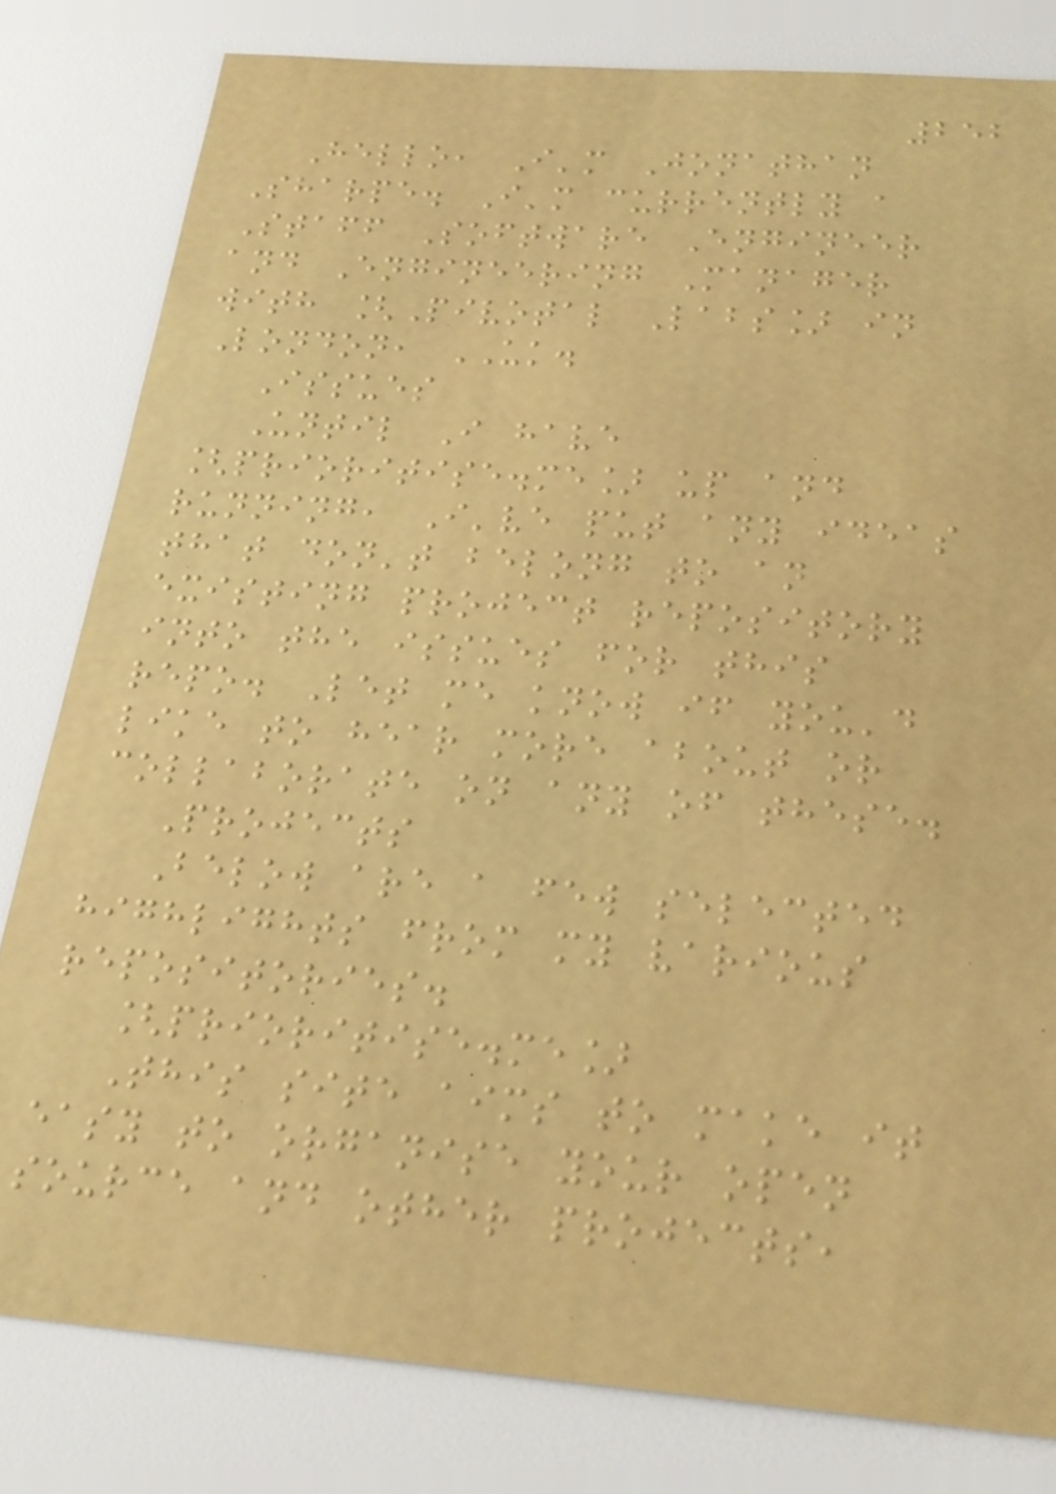252
Hello, I'm Jonathan
Sharpe. I'm currently a
Staff Software Engineer
and Engineering Manager
with [Pivotal Labs] in
London, UK.
Issues
Until I have
[prioritise.me] up and
running, I've put any ideas
that don't belong to an
existing project repository
into the issues for this
repo. Let me know if you'd
like to hear more about or
collaborate on any of these.
Projects
Below are a few selected
highlights from my various
repositories.
[prioritise.me]
This site aims to make it
easy to organise your open
source and other projects,
